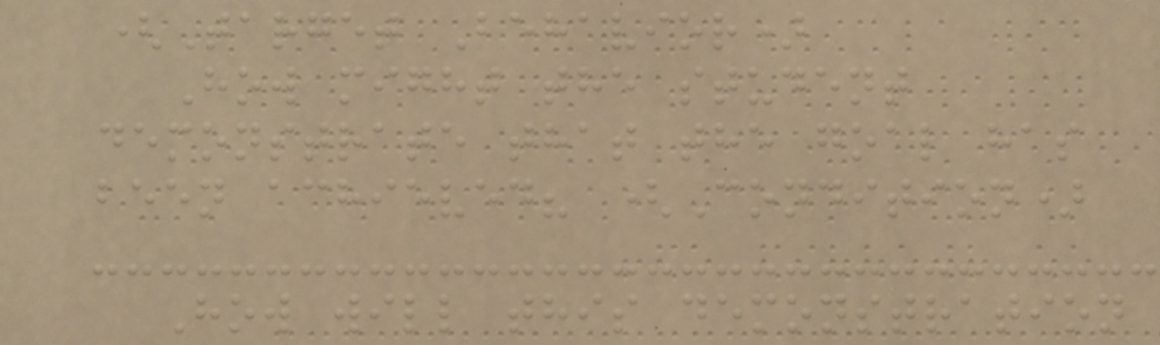(Target Behavior)
How might the student
demonstrate that the goal has
been achieved? (Condition)
How will this demonstration
